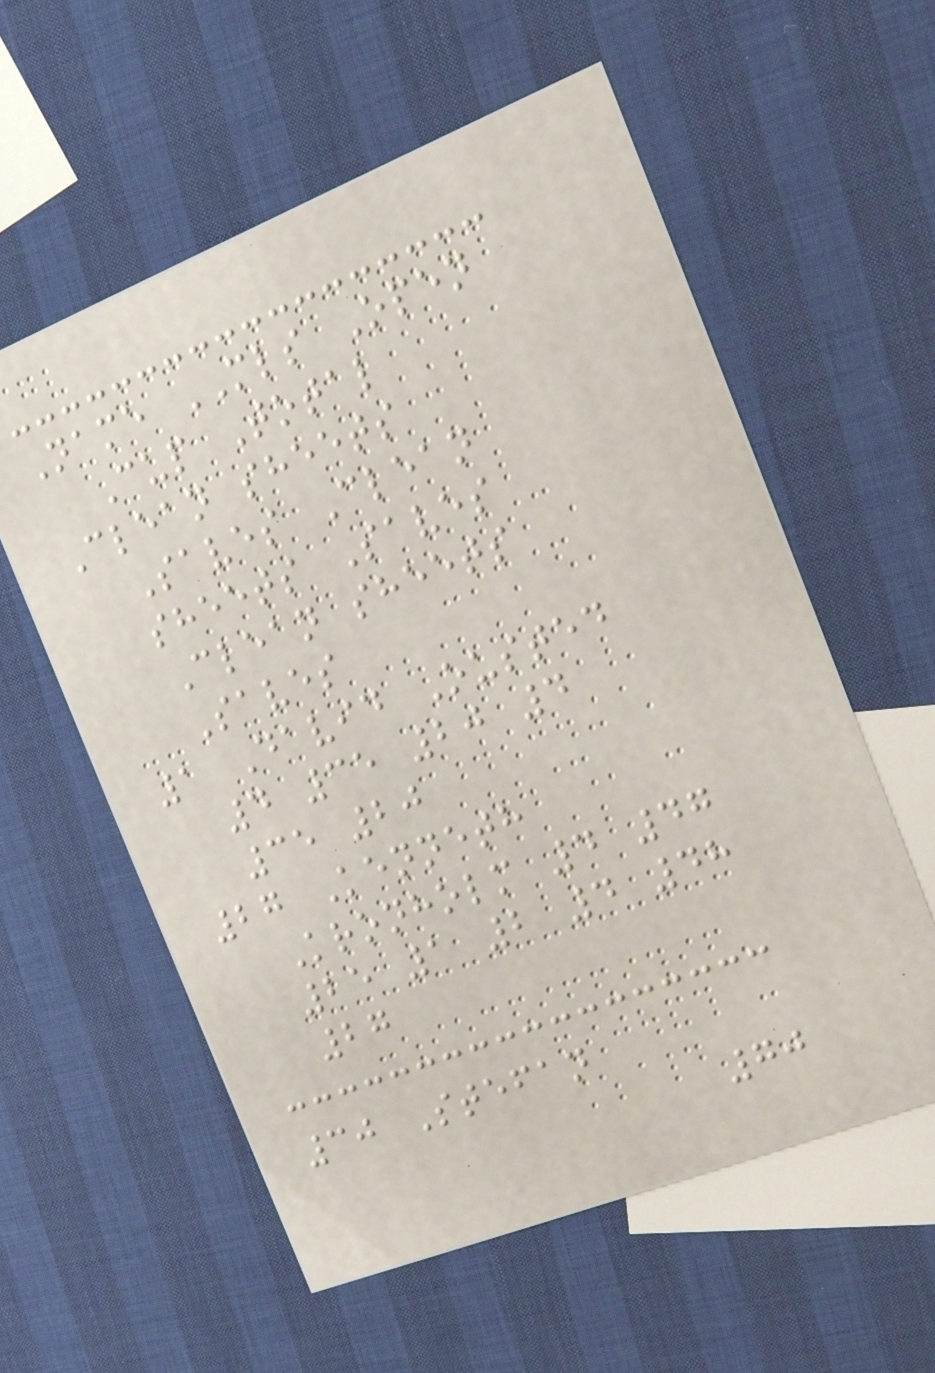Name MLS Open
Cup Total
Clean sheets
Saves Clean
sheets Saves
Clean sheets
Saves
1 David Ousted
4 35 20 4
35 20
27 Kenneth
Kronholm 4 47
25 1 2 4 48
27
30 Stefan
70
